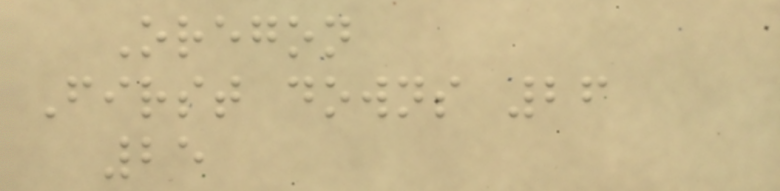Oregon
First downs 26
25
